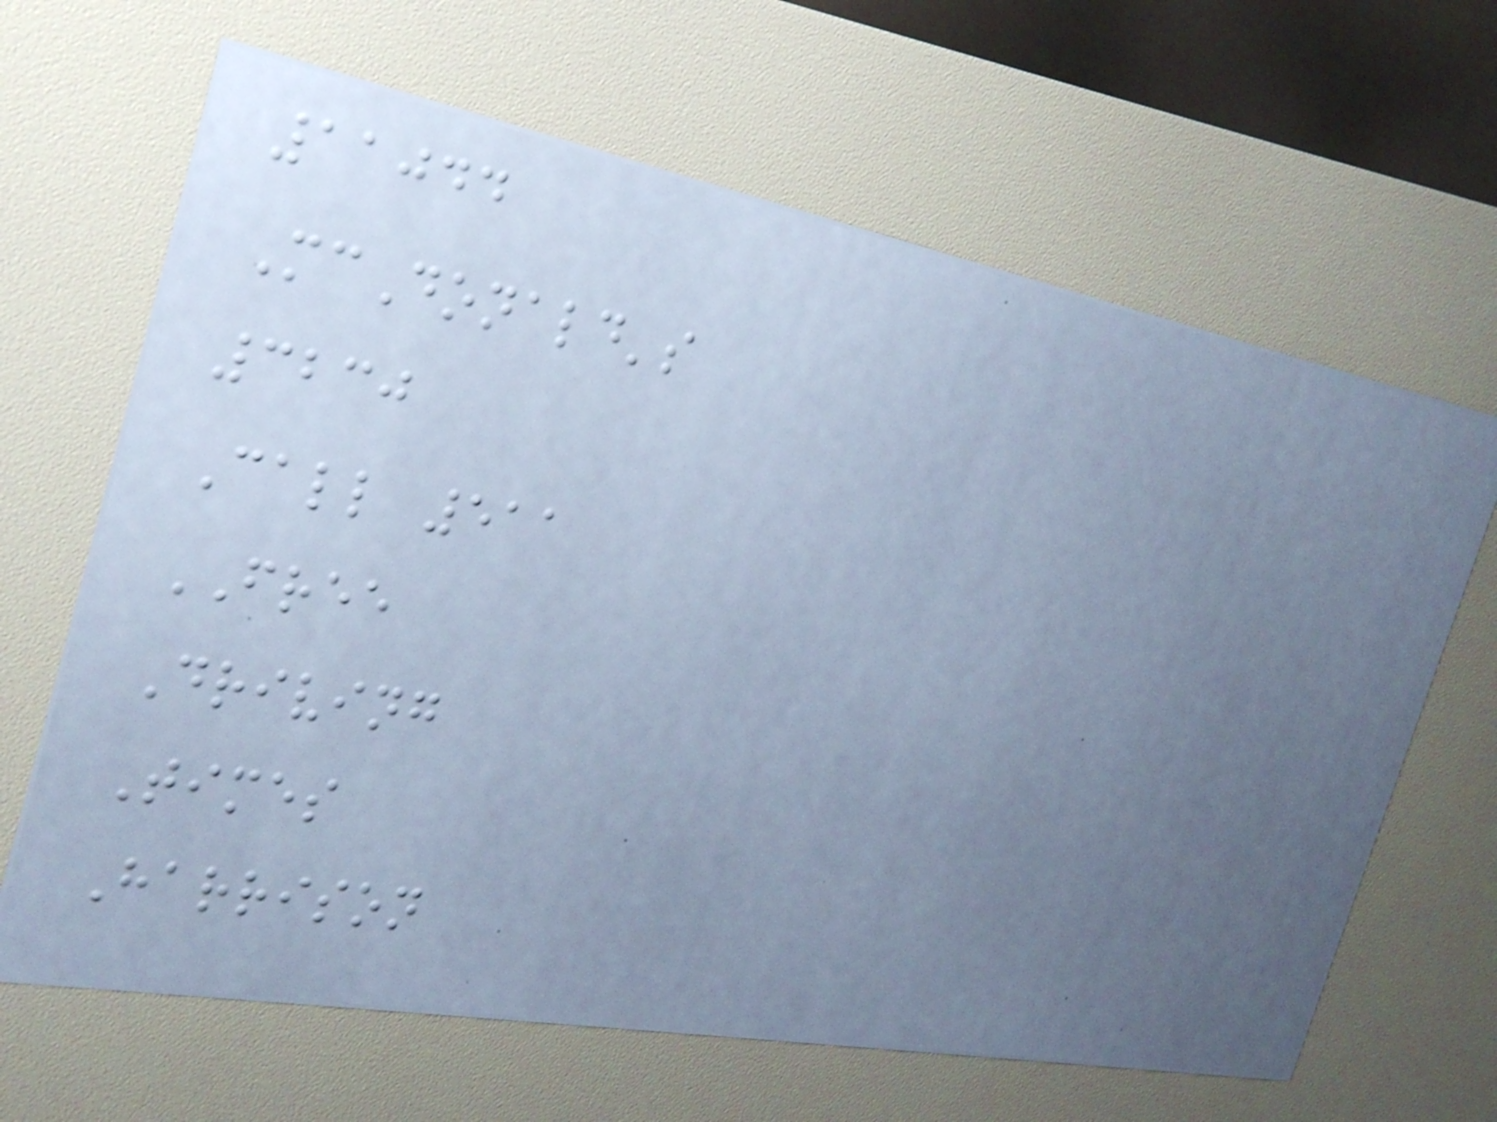11044
McDonald's
3230
Call 511
FREE
Driving
Times
Harrison
